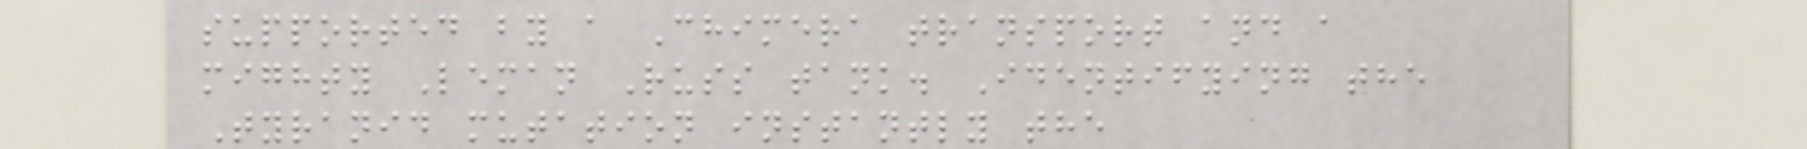supported by a Chimera transport and a
mighty Leman Russ tank. Identifying the
Tyranid mutation instantly the
